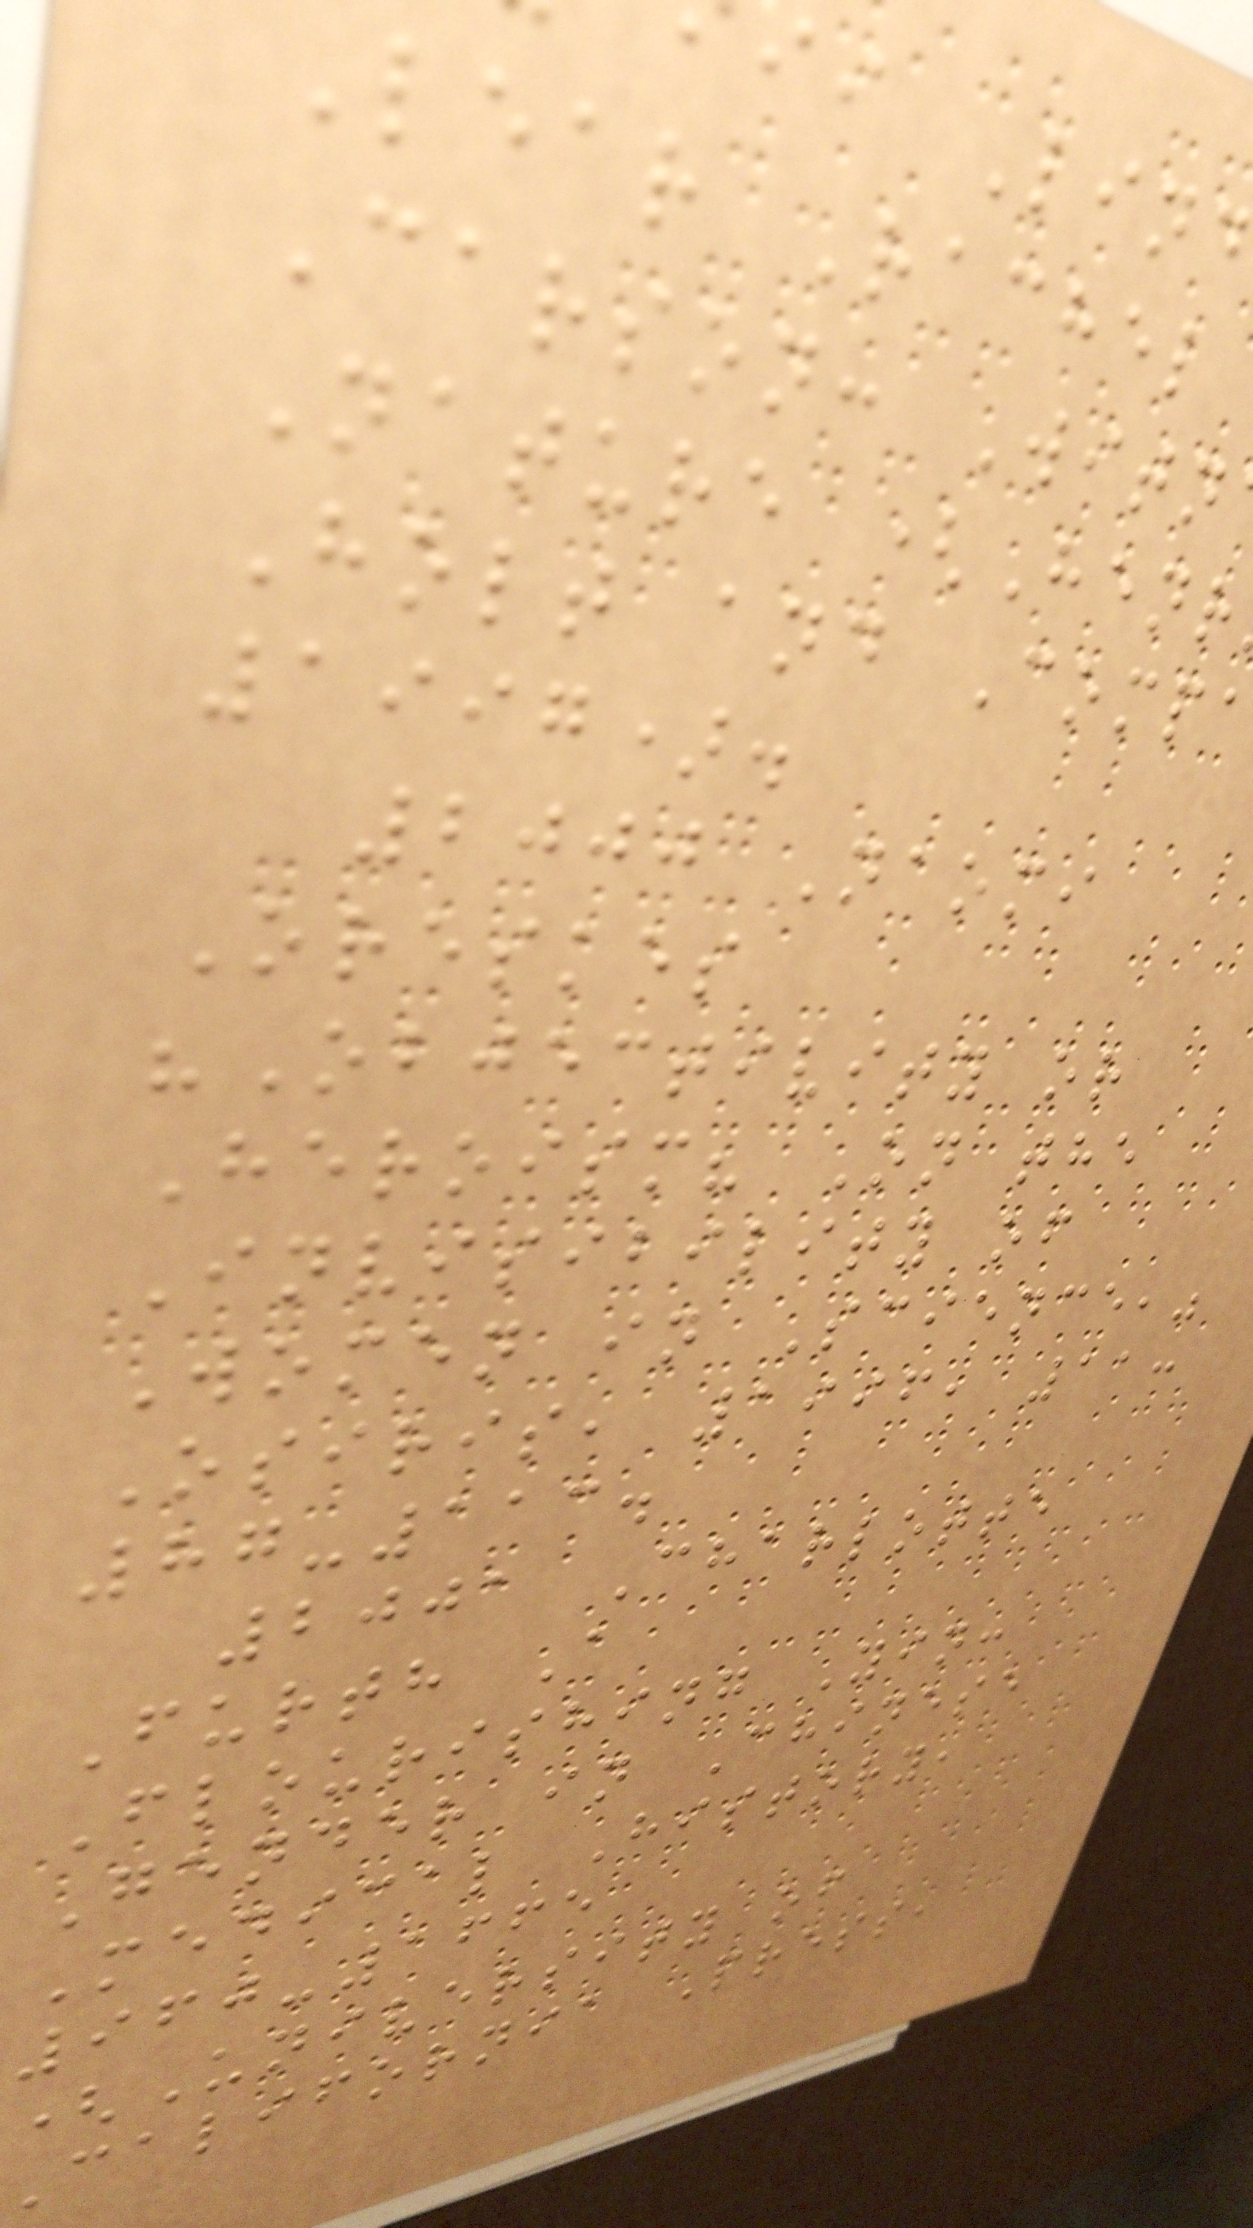ii Lind
Lear Rachel
Carson: Witn
Nature (Henr
Holt and Compa
1997).
2000 Naomi
Oreskes
"Objectivity or
Heroism? On the
Invisibility of
Women in Science,"
Osiris, 1996, 11:
87-113.
2001 Charlotte
Furth A
Flourishing Yin:
Gender in Chinese
Medical History,
960-1665
(University of
california Press,
